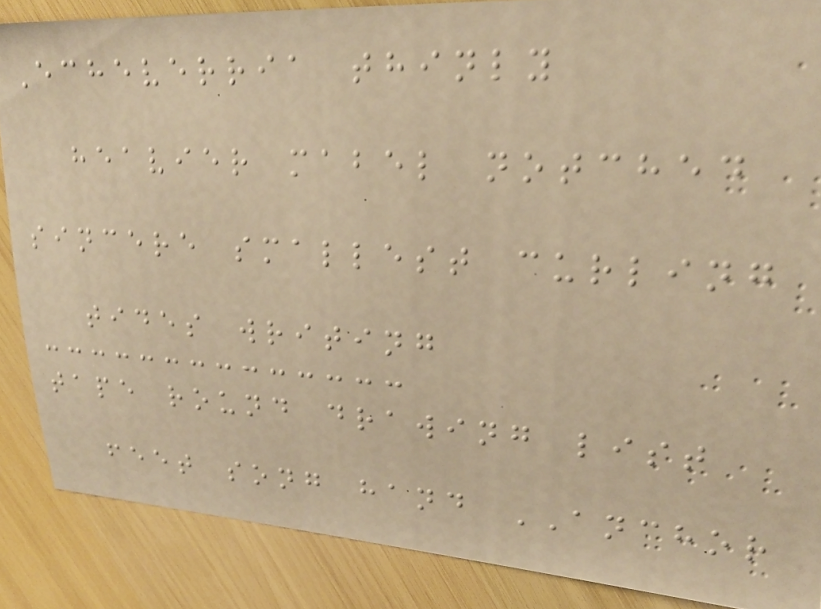Echeverria thinly
heavier mabel notched
sincere smallest curling
tides writing
tape round drawing list
feet song hand ANCHOR
